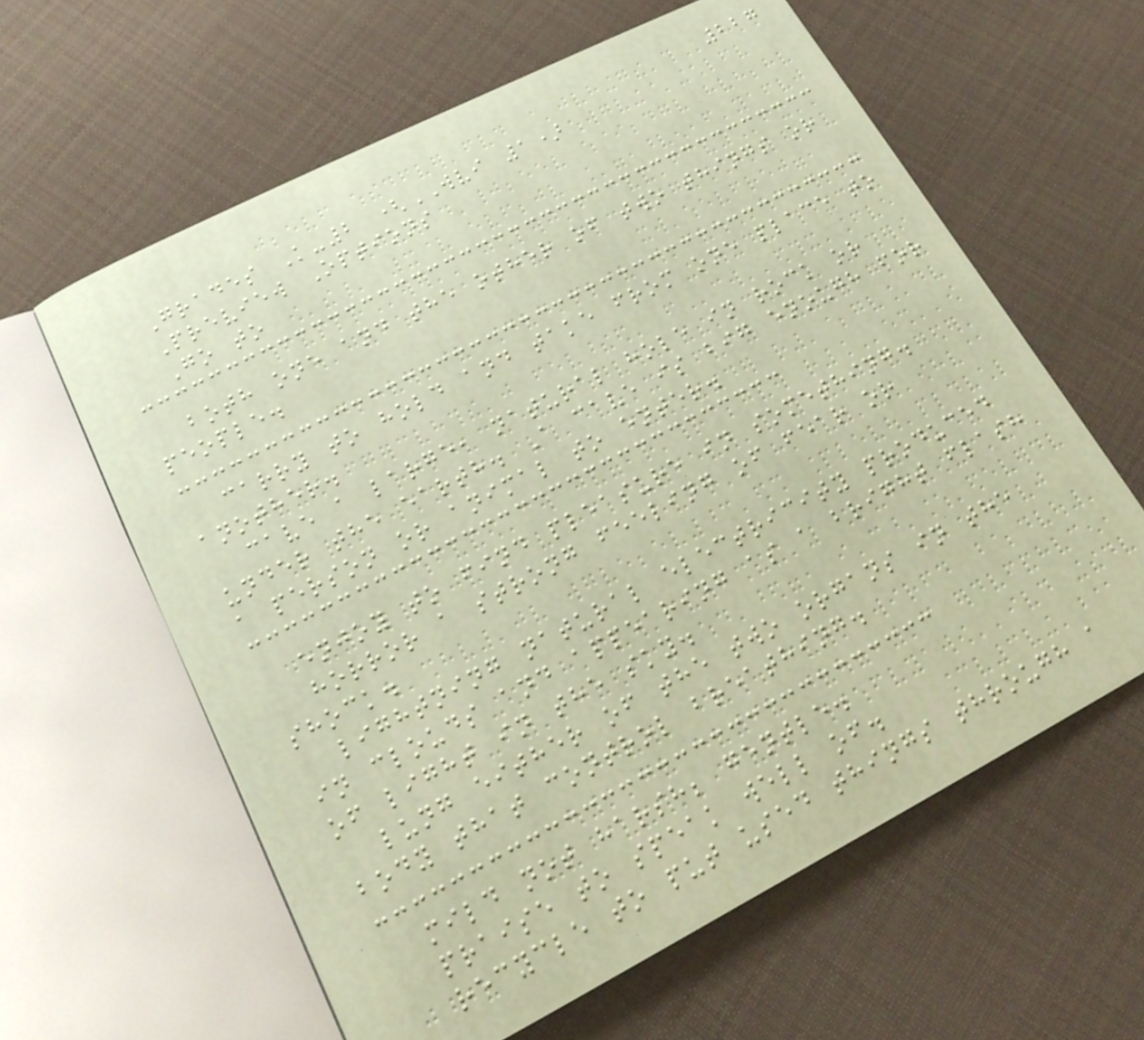227
Grades K-2 (WVI 1)
Preview Options
Go to
both one and the other of two things or
people.
carry to hold and take from one place to
another.
cave a large, natural hole in rock or
under the earth. A cave is big enough for
a person or animal to enter.
enjoy to find pleasure in something.
horror a strong feeling of fear or
shock.
lightning natural electricity produced
in clouds and appearing as a bright flash
of light in the sky.
lung either of the two organs in the
body that control breathing.
mild not harsh; gentle.
praise to speak well of.
recycle to put used things through a
